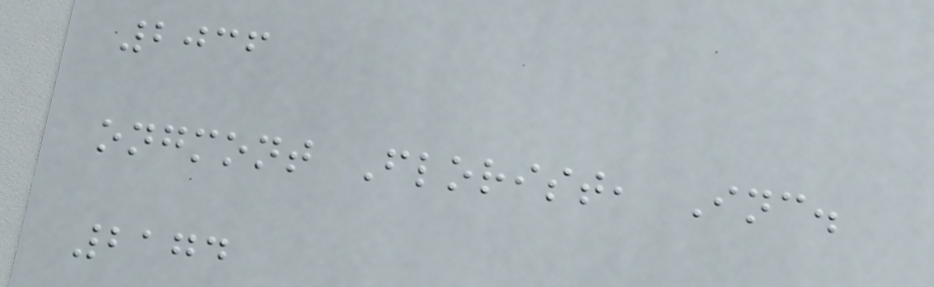2036
ongmont Florist, Inc.
2174
